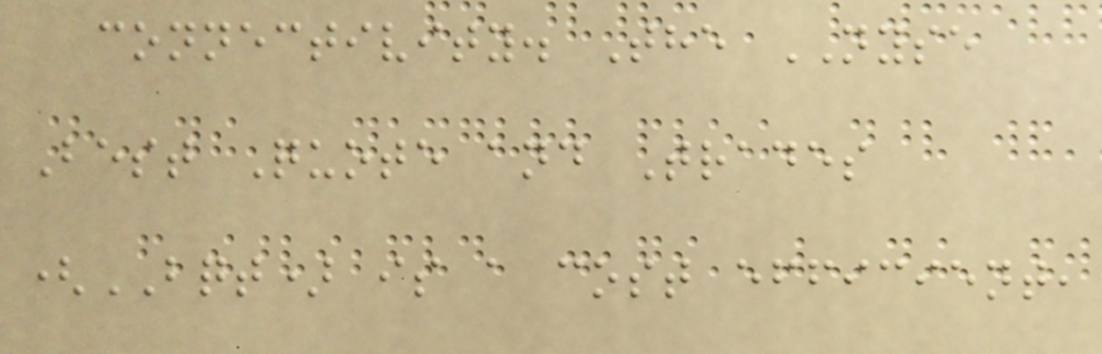connectivity. The NYSE
Best Quote and Trades
(BQT) is a cost efficient,
